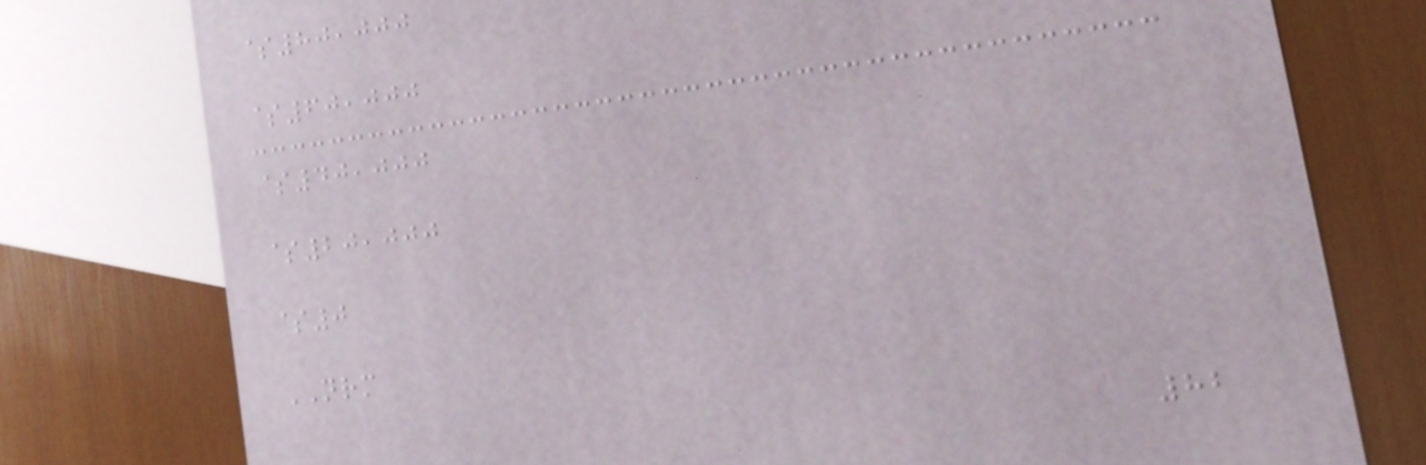$80,000
$60,000
$40,000
$20,000
$0
NRM
82
